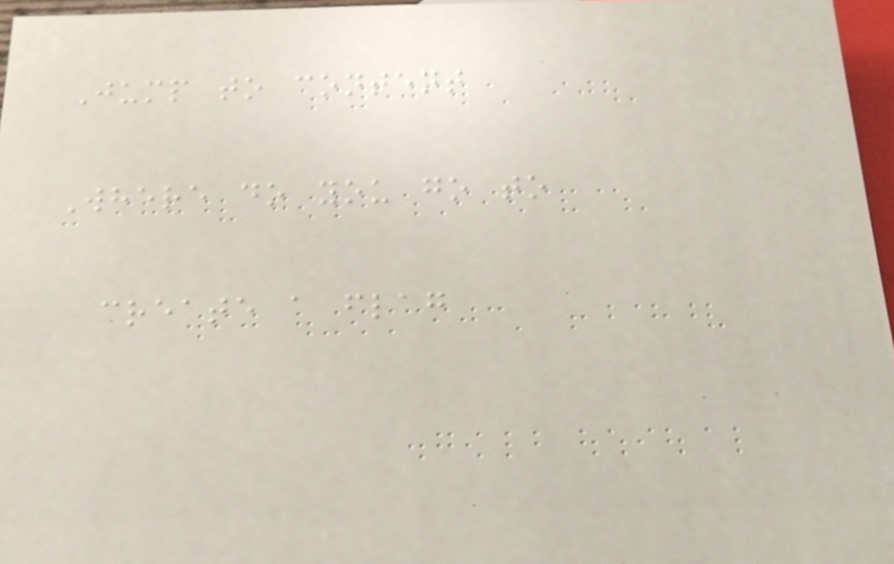Jump to content
Where do you go to
create a flag
